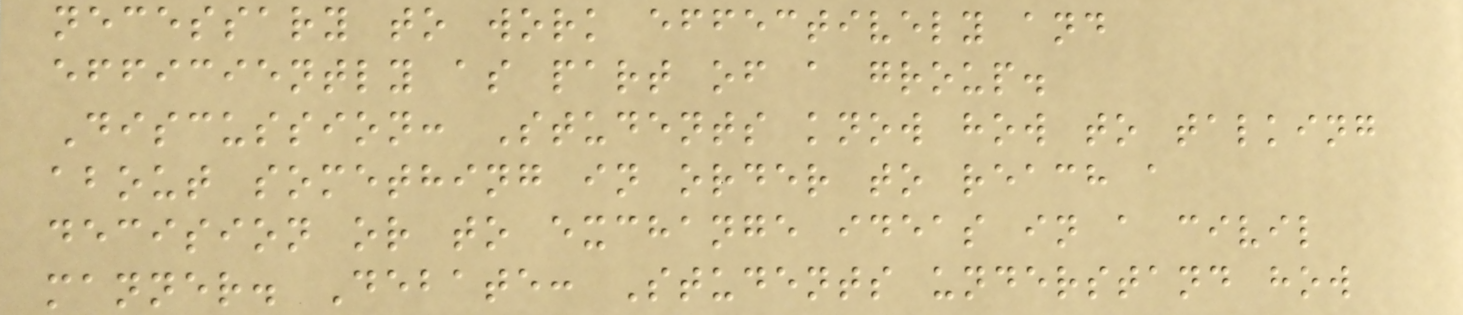necessary to work effectively and
efficiently as part of a group.
Discussion: Students know how to talking
about something in order to reach a
decision or to exchange ideas in a civil
manner. Debate: Students understand how
